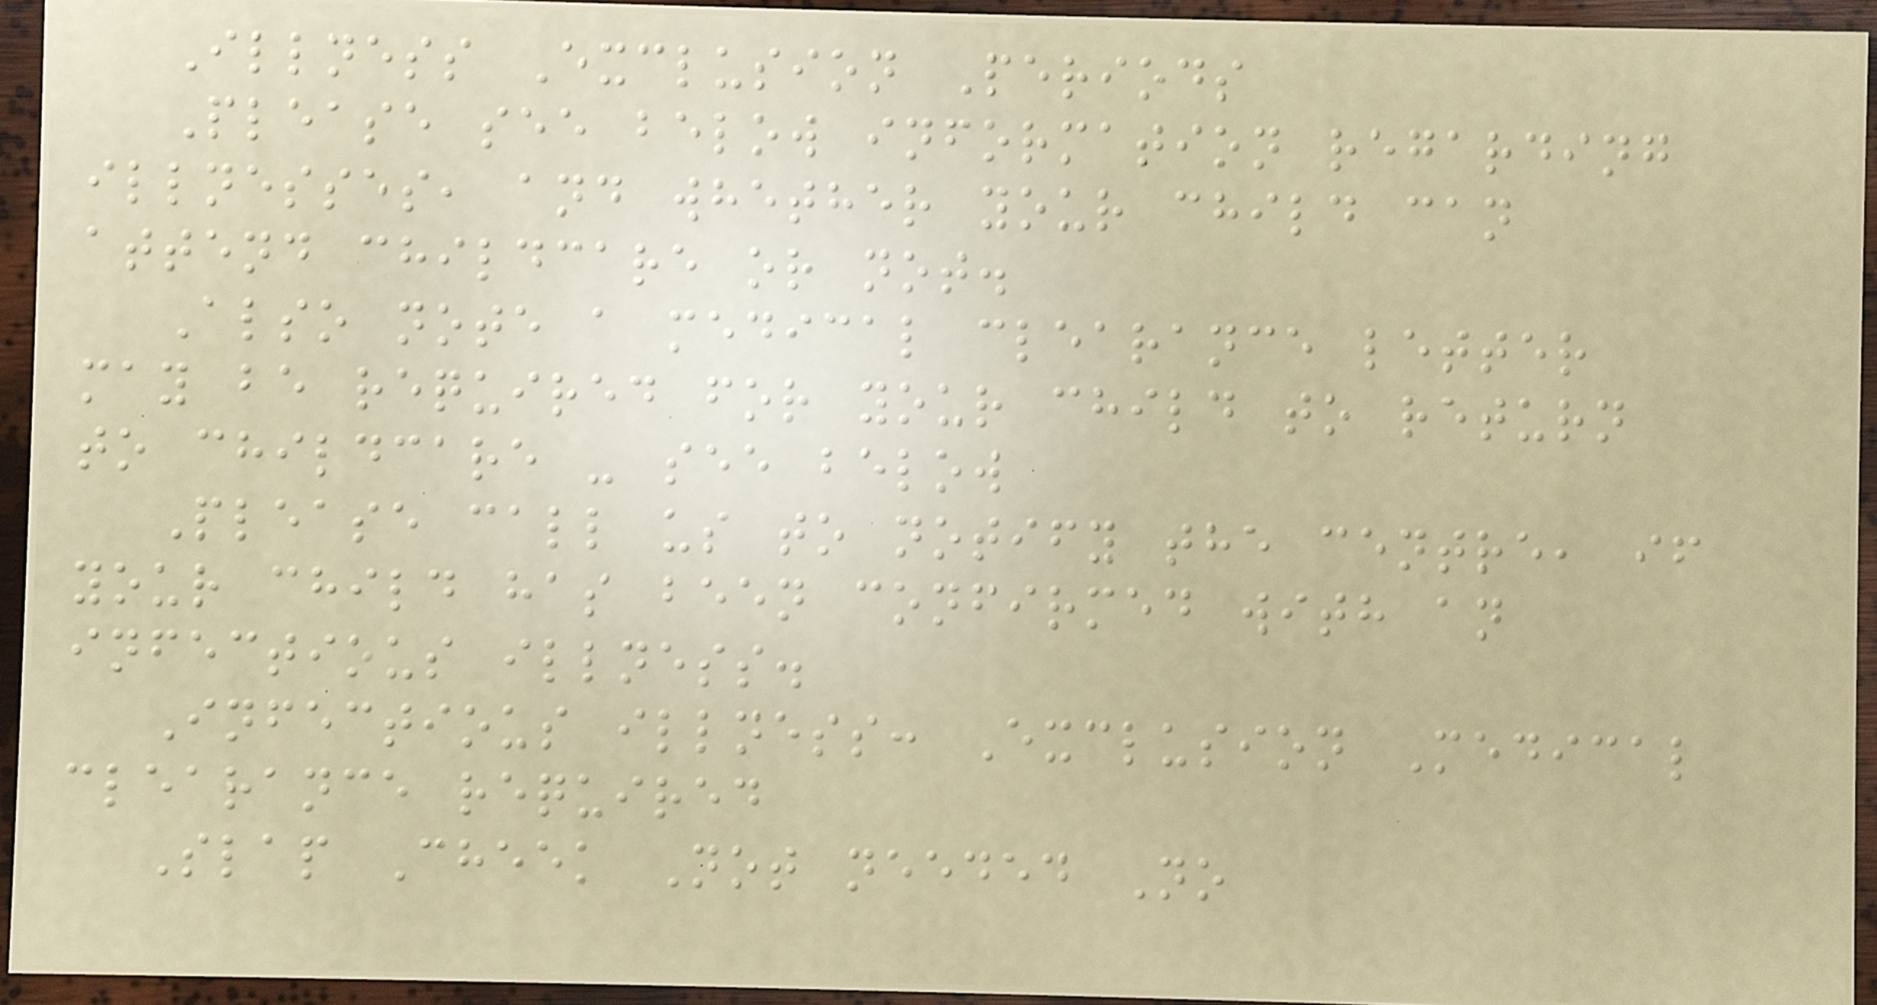Illness Exclusion Periods
Please see below information regarding
illnesses, and whether your child can
attend childcare or not.
Also note a medical clearance letter
may be required for your child to return
to childcare - see below
Please call us to notify the centre, if
your child has been confirmed with an
infectious illness.
Infectious illness: Exclusion Medical
clearance required
Slap Cheek Not needed No
